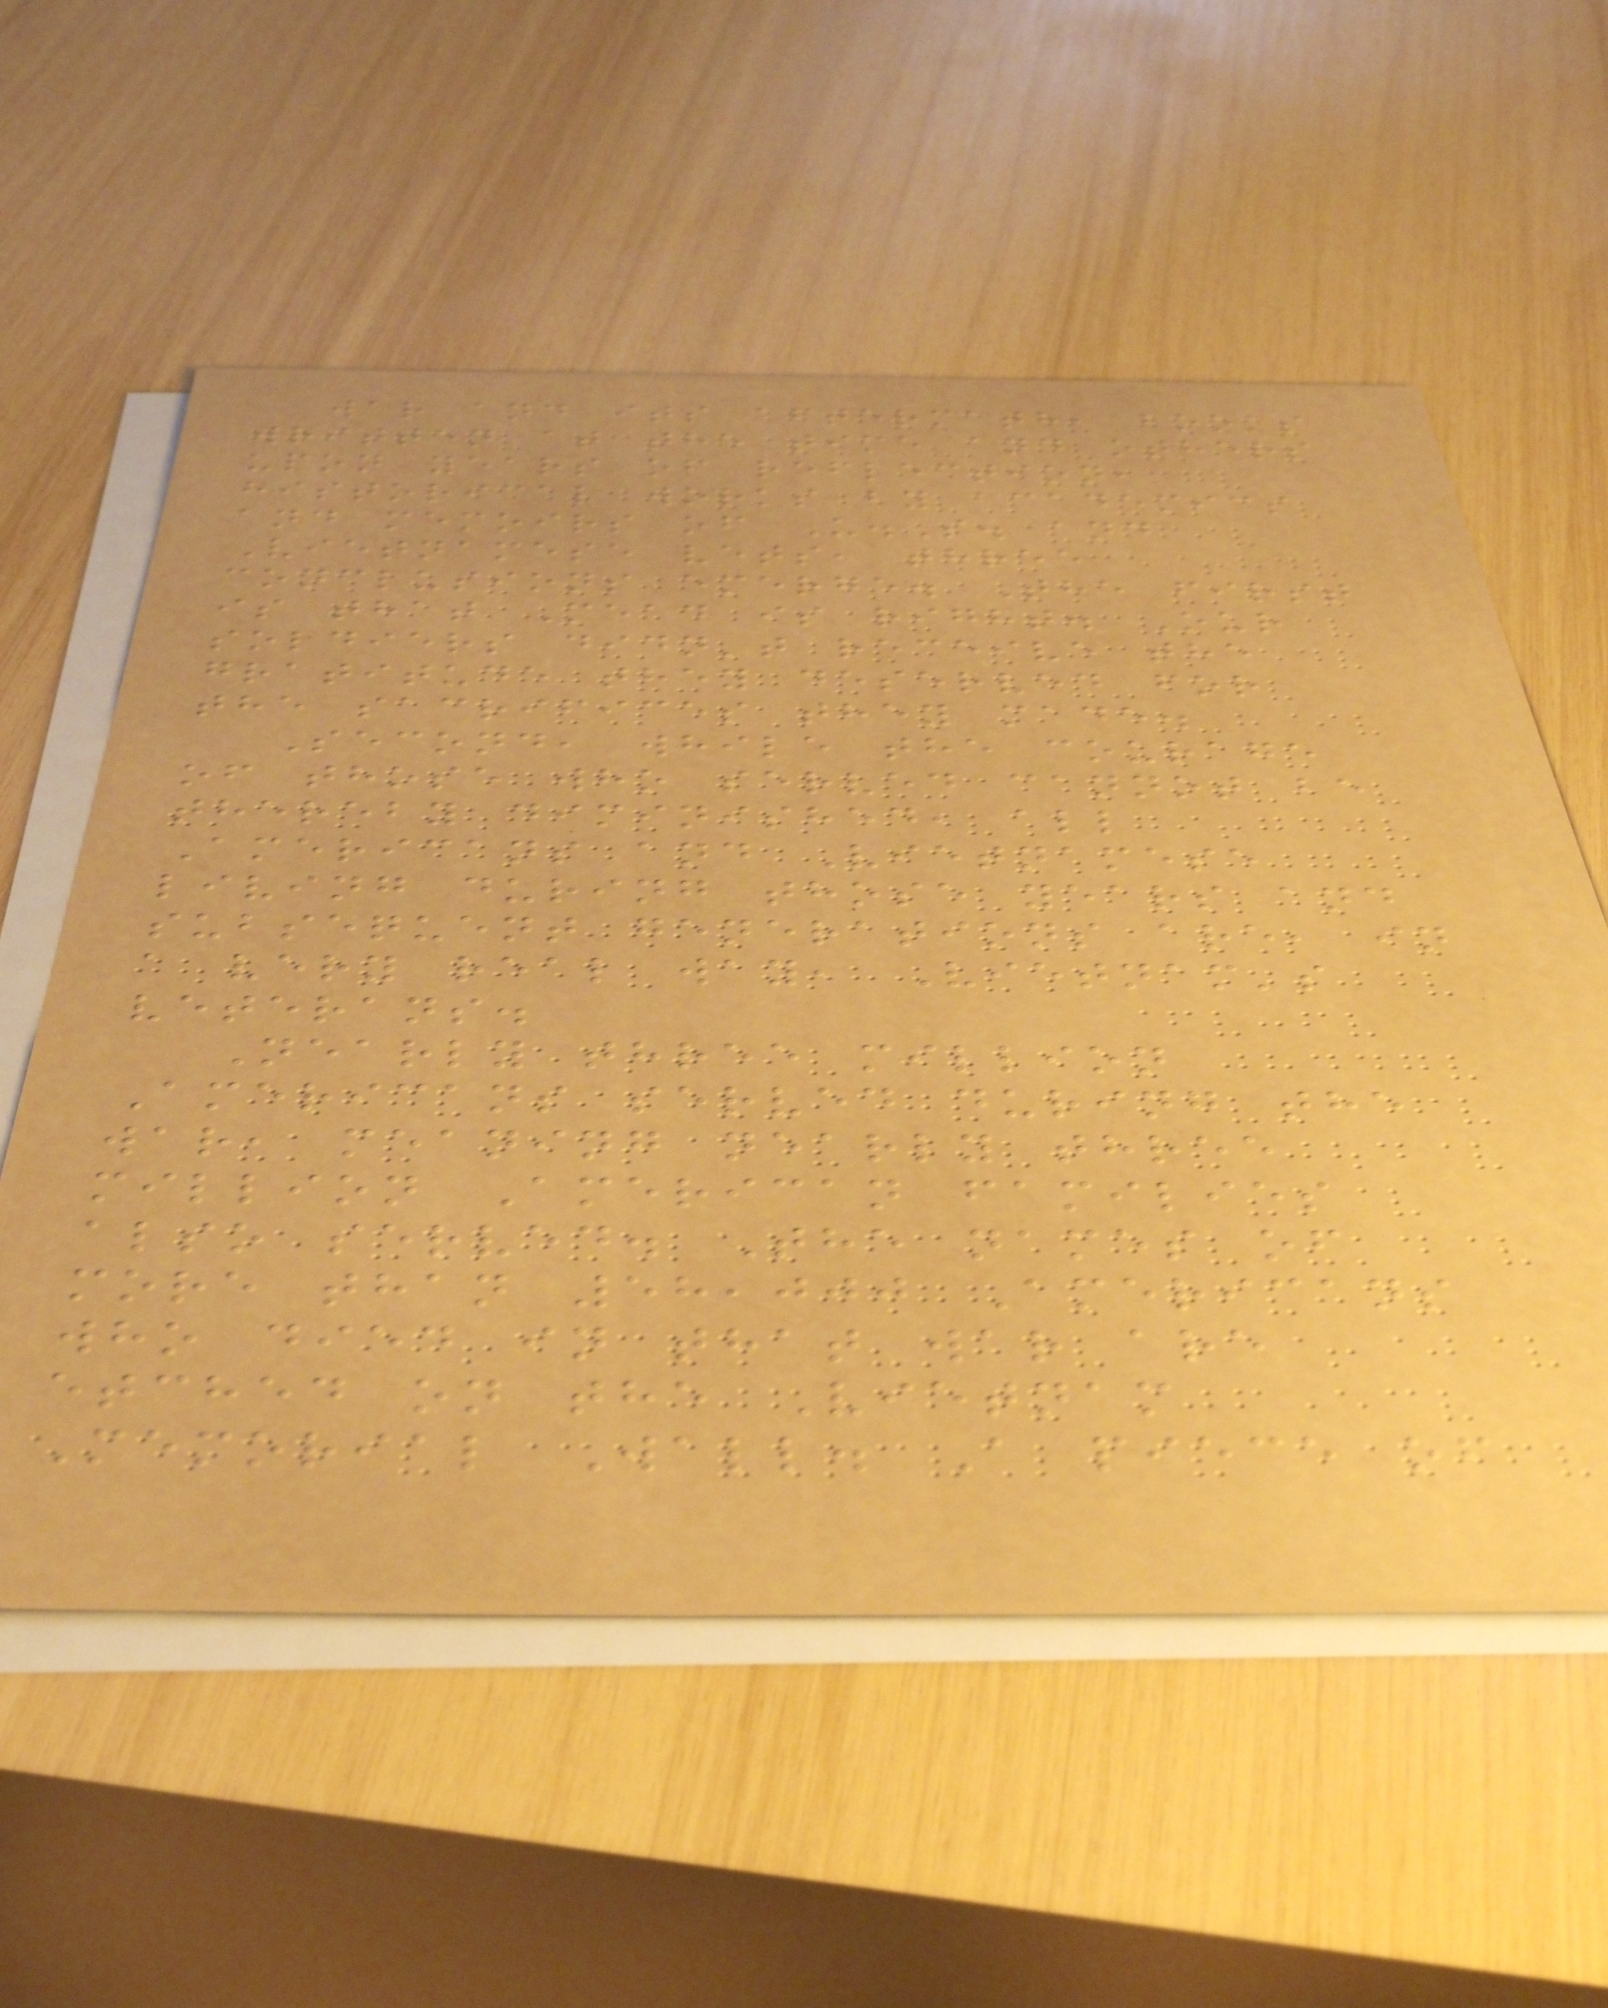war and its aftermath, books
written at the time and others
upon years of reflection,
historical works by academics
and memoirs of U.S. and
Vietnamese vets, three
conclusions emerge. The first
is that Mead is right. Our
soldiers didn't receive the
gratitude they deserved for
the sacrifices they made.
Second, while the courage
of those who served cannot be
thereby diminished, all
Americans and Vietnamese
living during those years and
subsequent generations are, in
a very real way, Vietnam's
veterans.
Nearly three million
Americans served during the
war, meaning nearly three
million American families
also served. The names of
more than 58,000 Americans
who died in that war are
etched on the Vietnam
Memorial Wall. A piece of
